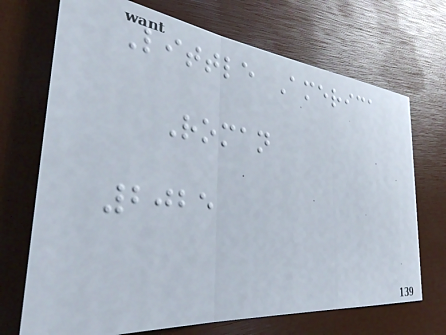Little America
Roman
2025
